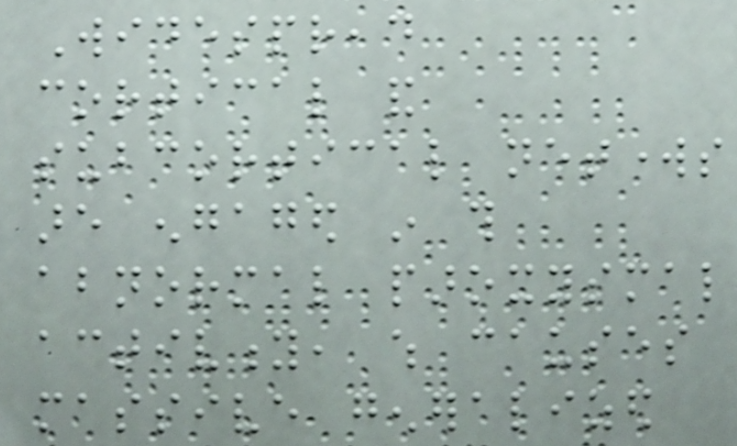Widespread
cortical and
subcortical networks
are engaged in this
abnormal paroxysmal
activity, which causes
massive generalized
